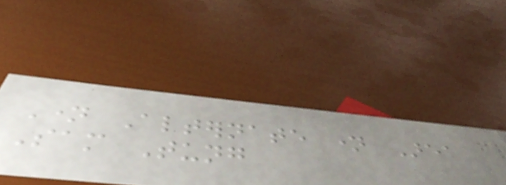Name Alternate name Area
Sam Tung
